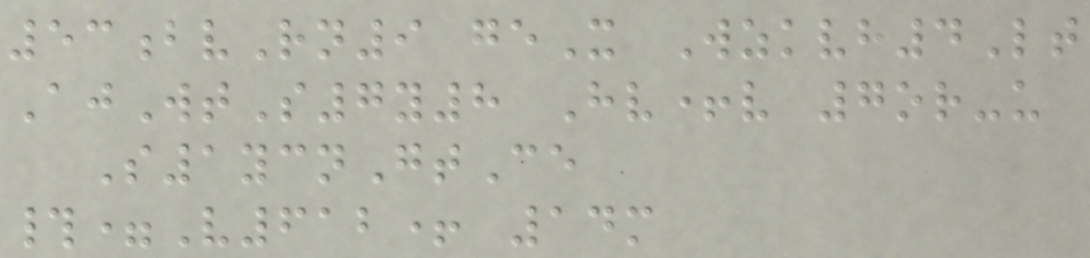53bvRn9 geX Wzkvh4Lt
AjWtS7y8 Hv+v 7or-u
S1ycnGtCe
#=V612+ 14m
